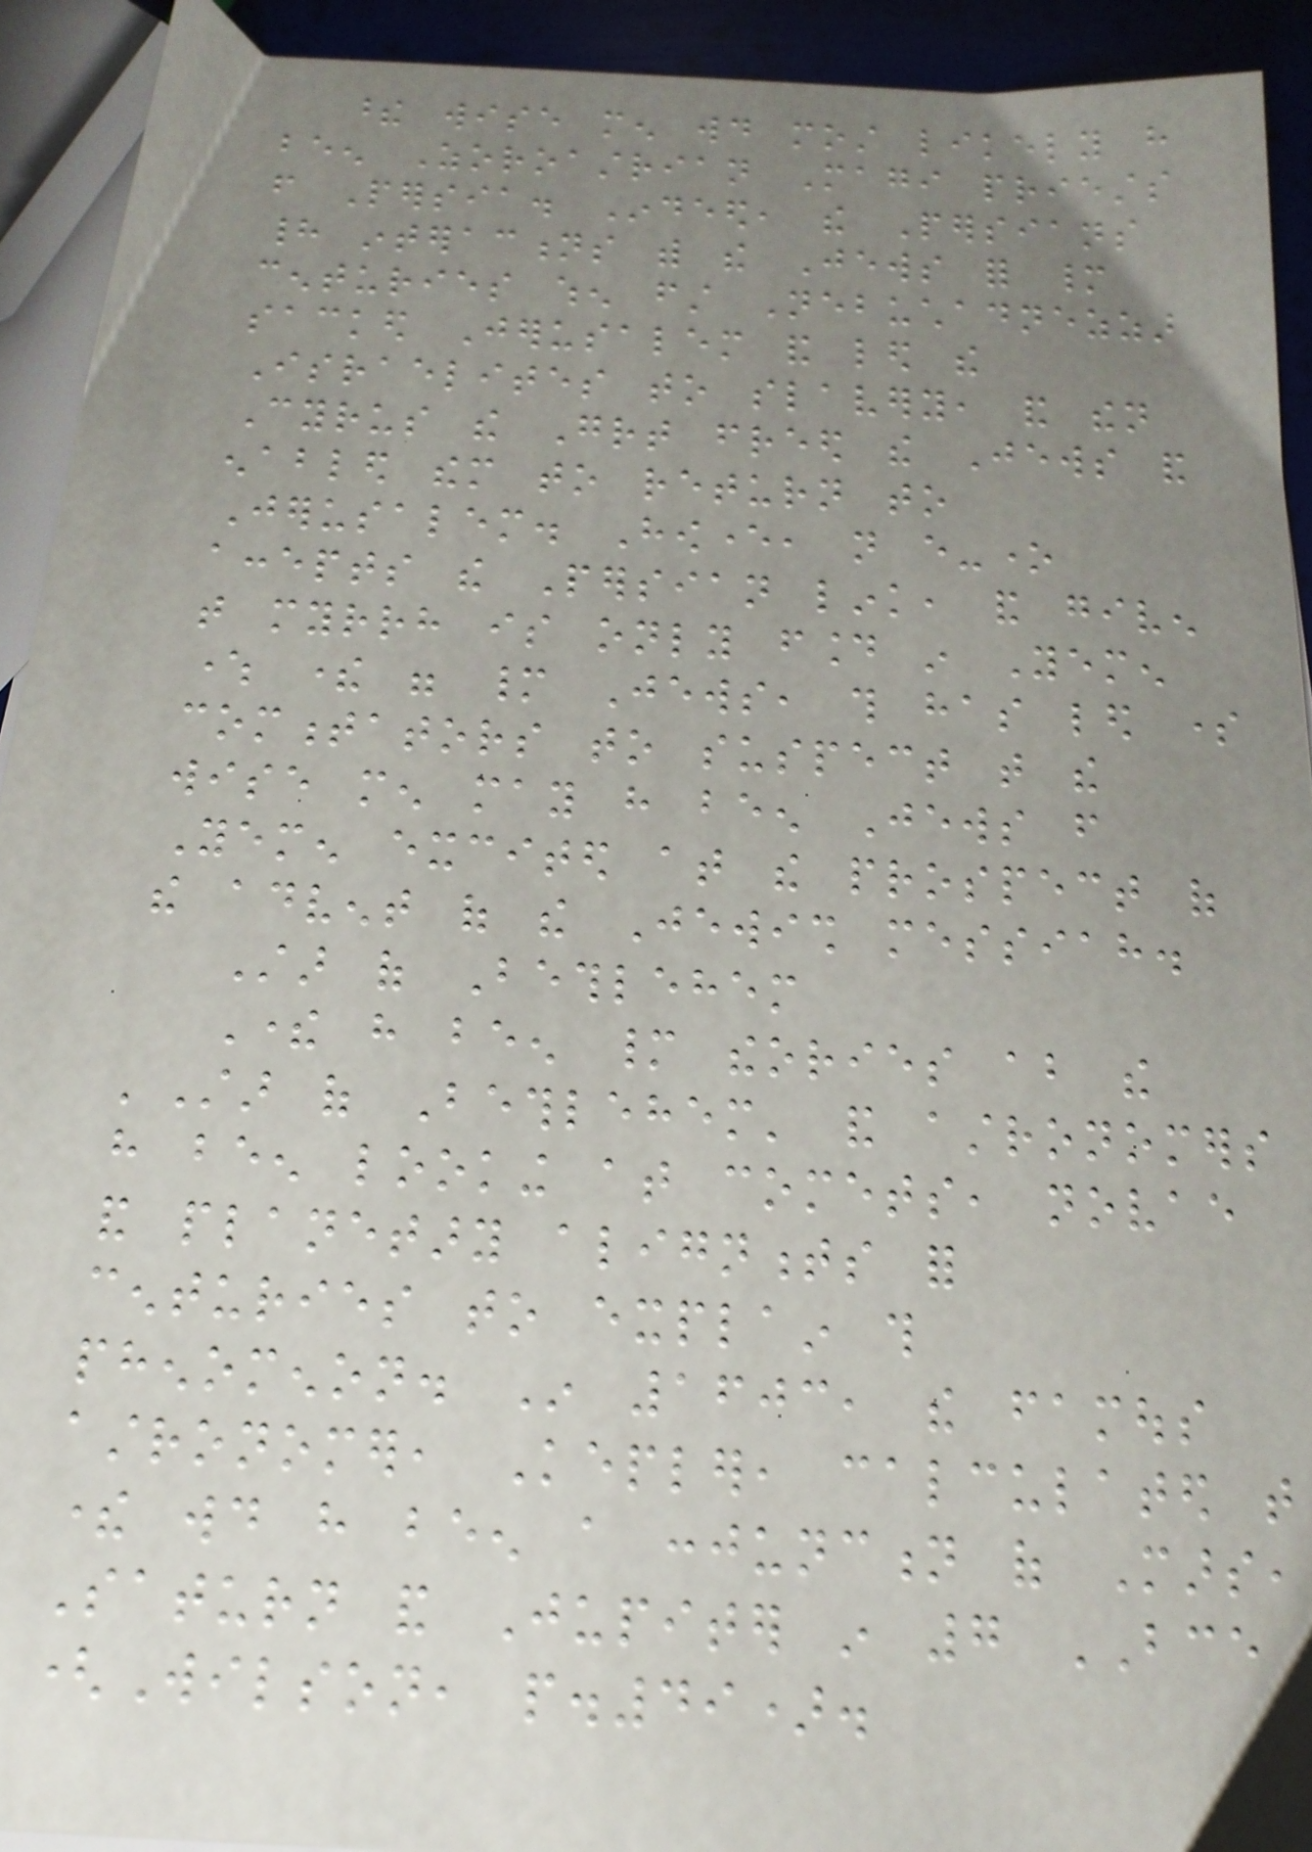these wise men would most likely have
been Zoroastrian Magi priests
from Persia. Indeed, the Persians
had interactions with the Jews for many
centuries when first Nebuchadnezzar
sacked Jerusalem and led the
Israelites to slavery, and then
Cyrus the Great freed the Jews and
enabled them to return to
Jerusalem. However, not every-one
accepts the Persian link, and given
that myrrh is only found in Yemen
where there were many Jews, this has led some
commentators to suspect that the
wise men may have been Jews from
Yemen excited at the prospect of
the advent of the Jewish messiah.
Star of Bethlehem
There have been many theories about the
'Star of Bethlehem' and astronomers
have been looking at comets, novae
and planetary alignments for
centuries to explain this
phenomenon. In 1603, the famous
astronomer, Kepler, calculated that
there would have been a conjunction of Mars,
Saturn and Jupiter in 7 BCE
(Wilson, p.49).
